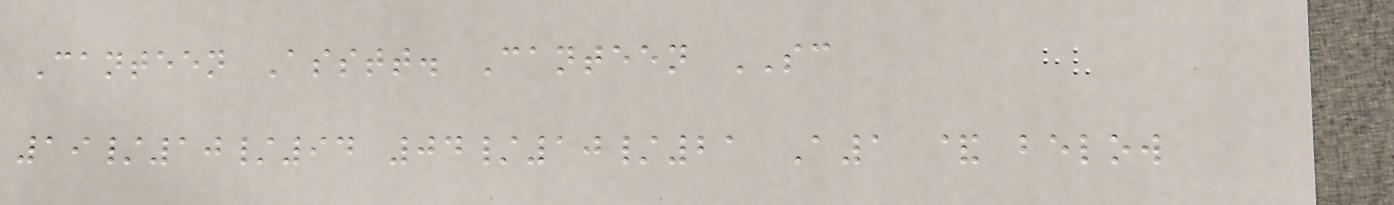Canteen Asstt. Canteen SC
19/10/94 04/10/21 A1 & below
